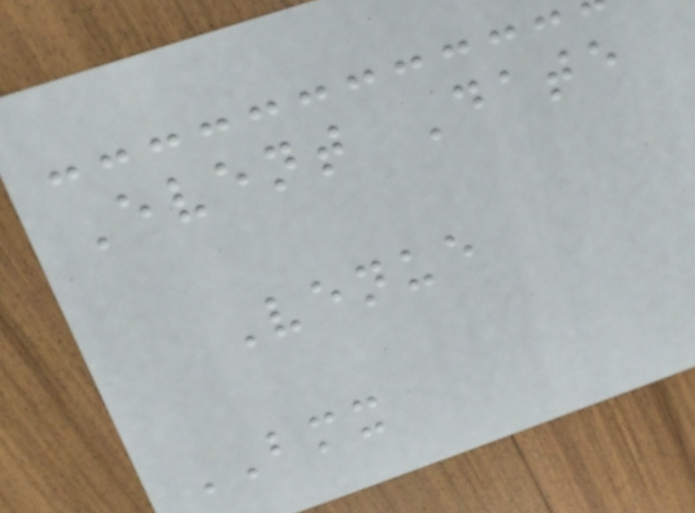Event Date
Venue
BMX
